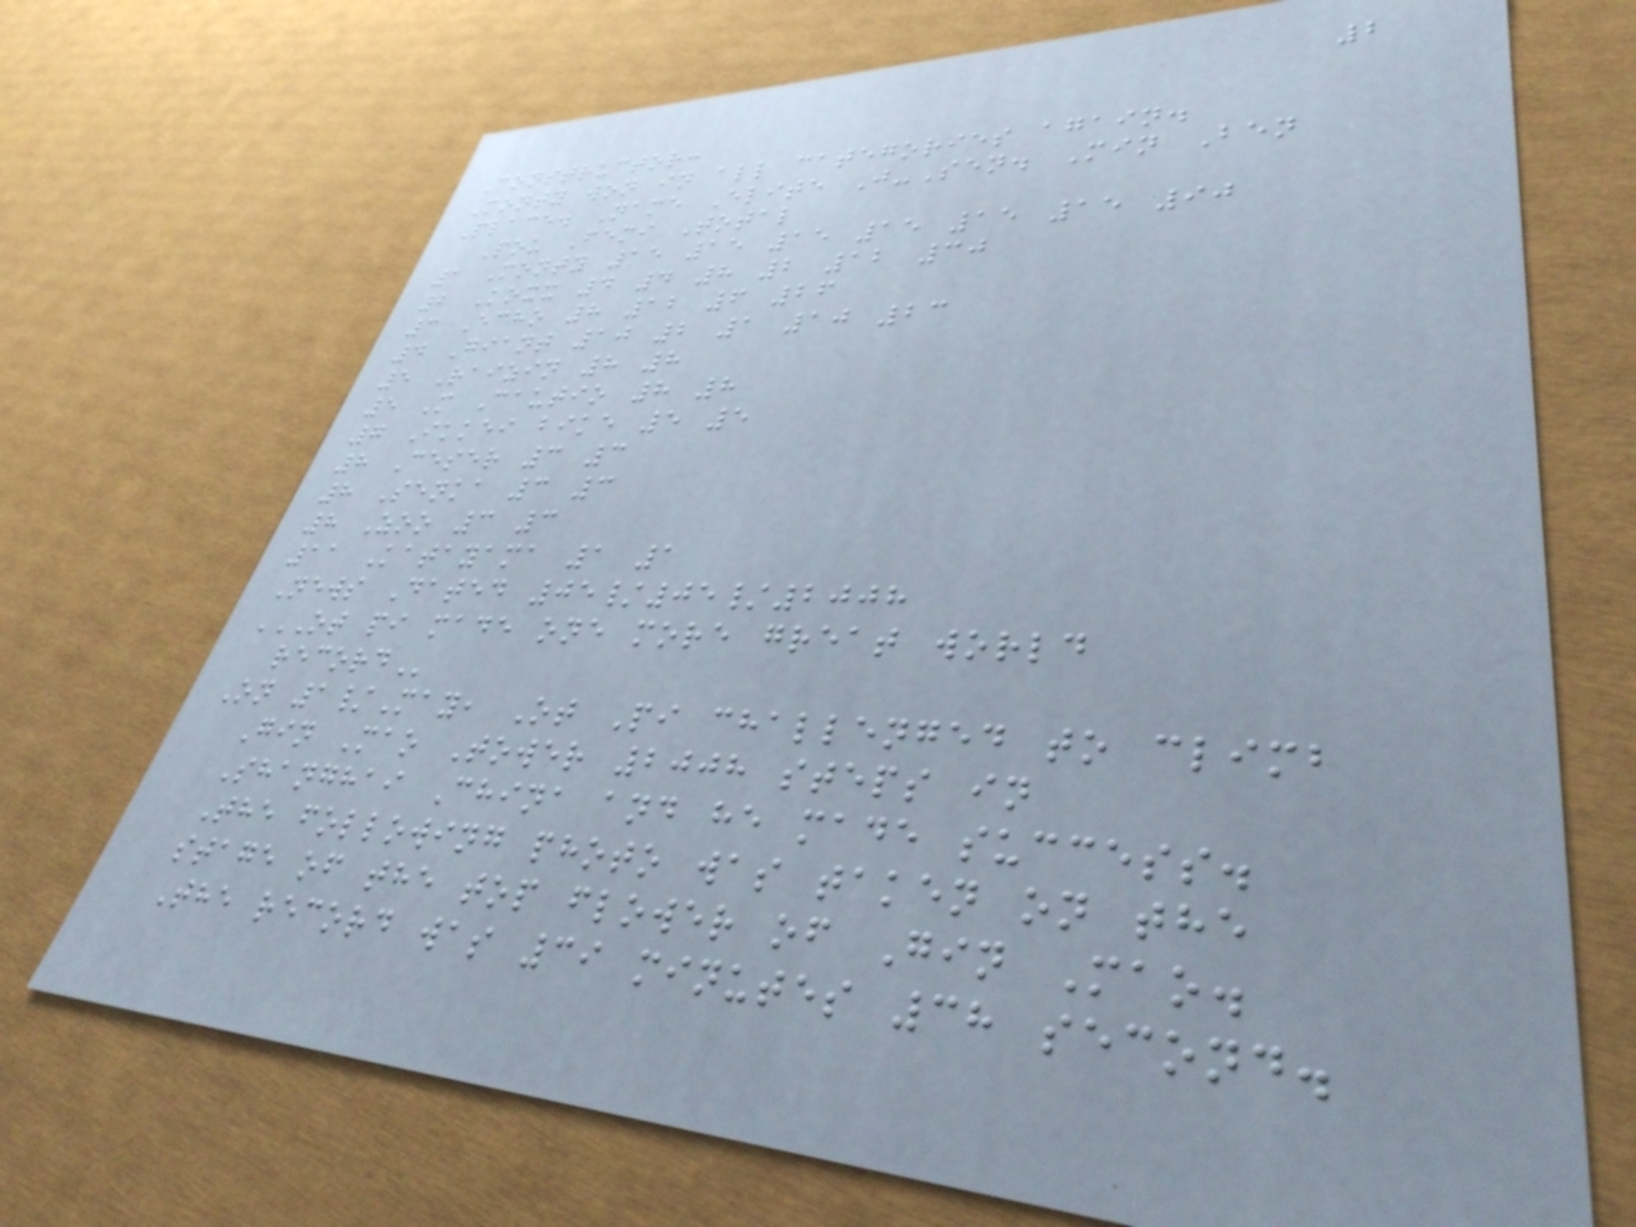2
Constructor:
Monty won in all categories again.
Place. Name Elite J-Sen. Min Ben
Pou Femi Total
1 Monty 15 15 15 15 15 15 90
2 Koxx 4 4 8 2 12 30
3 Echo 8 12 6 26
4 Giant 10 2 1 10 23
5 Raizin 8 8
5 M Cautio 8 8
7 Ikkei bike 5 5
8 Ceser 3 3
8 Senka 3 3
8 Zoo 3 3
11 Katayama 1 1
News Dated 05/05/2008
OT PI MADE ONE MORE GREAT WORLD
RECORD
On 1/May, Ot Pi challenged to climb
Gin Mao Tower 2008 steps in
Shanghai China and he made success.
The following photo was taken on the
stage of the top flower of Gin Mao.
The record was 39 minutes 38 second.
